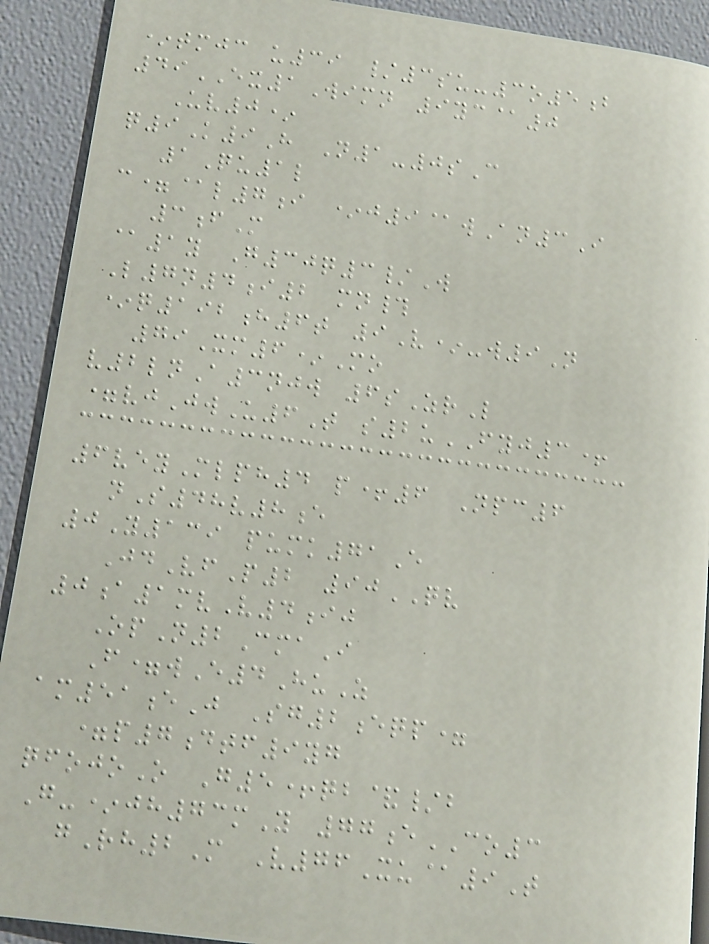*tmjc u39 /3su-3o5b
49EX1Wimn 9yc@0
Uv0*
q9K9H N1-0sC
1Qu1l
c=@l7i *j9@wAn3I
3fM
@1y G30q3/W
L7n4i2 mn#
*q192h6t 9V*-w9N
79Xm6*Mo
v2lnA3njw 6sZrL
=vjJwU6T s2uFYJ3+
6veyMlph4 p+6 Npc6
nS48v8e
0Y139 pumk71E
JdVfP2 90QV
0a1mvV4ij
OpN2CmaI
F=wE4HuZ
am51eJ Sg2eqp=
=p7dtf9yg
qfojoO G5+qb&/b
G-*jh73mY 77eCO3
gRh2M V76Xu@9T
